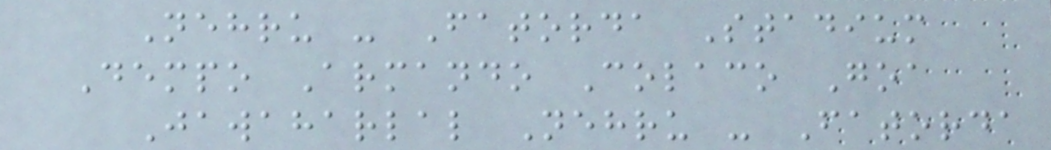Nehru - Fatorda Stadium
Dempo Armando Colaco Goa
Jawaharlal Nehru - Fatorda
